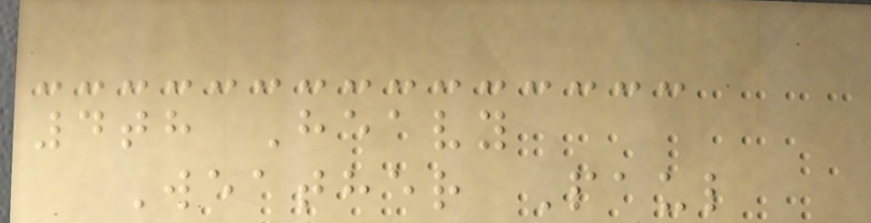4th Heavy
Weather Paul
